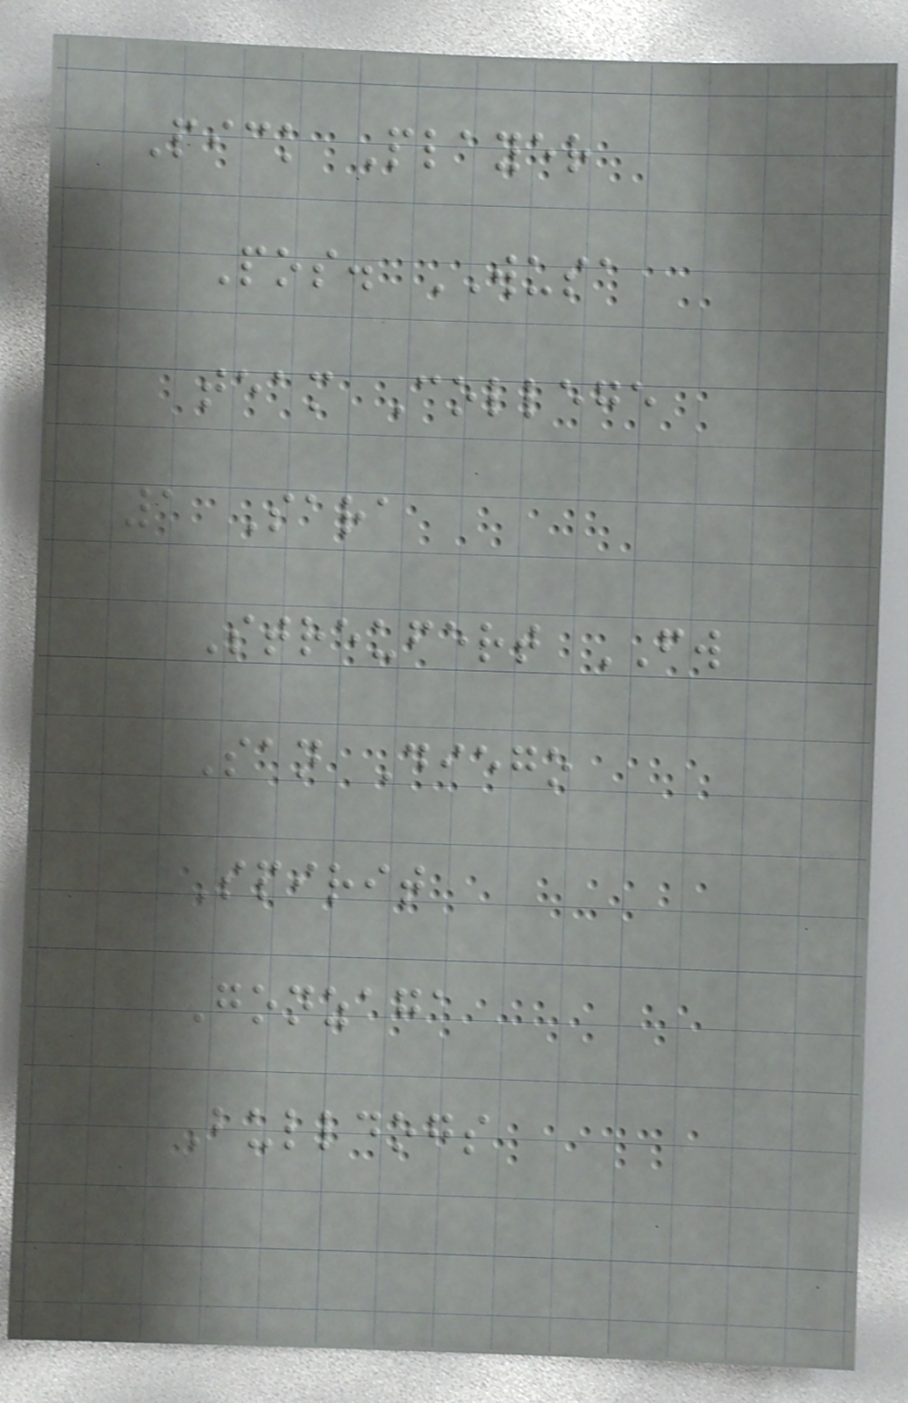Pick Player
Pos. WUSA
team College
1 Sara
Streufert FW
San Diego
Spirit
Gonzaga
Bulldogs
